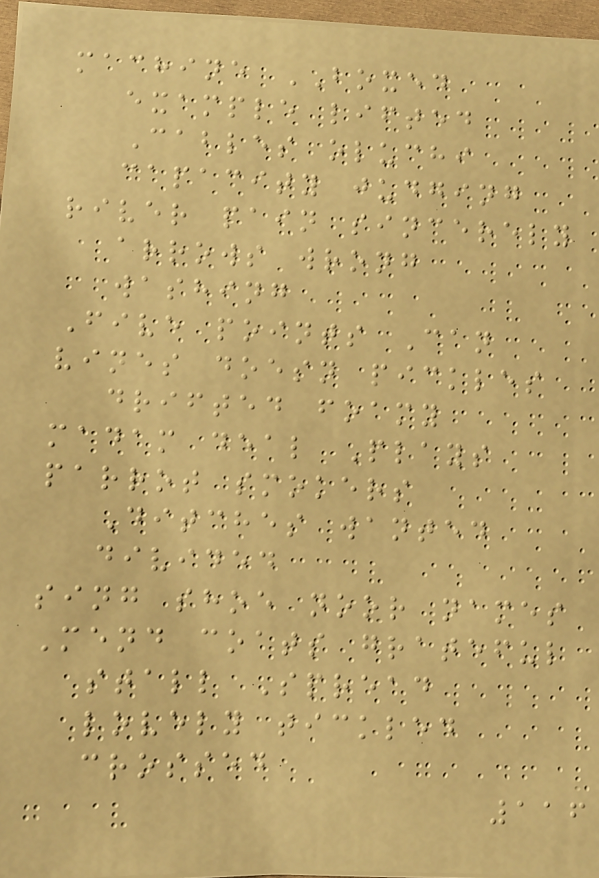machine BOXED
example lifted
Cables oluchi
capacity judging
river pain sincerely
arrows wrong
washing
Five points Can
vines doesn pickles
drifted foamy
madam deal Plays
parrot smokers
Ditches wanted
divided
sing shoe noor names
Mend coats grateful
stall Spread
lovely tickled
crossed
116
